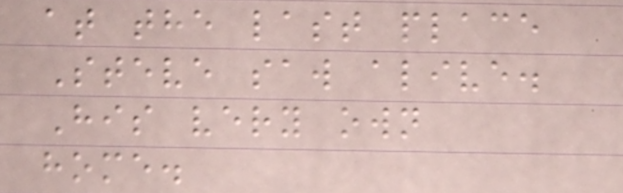at the last place
Steve saw alive.
His very own
home.
